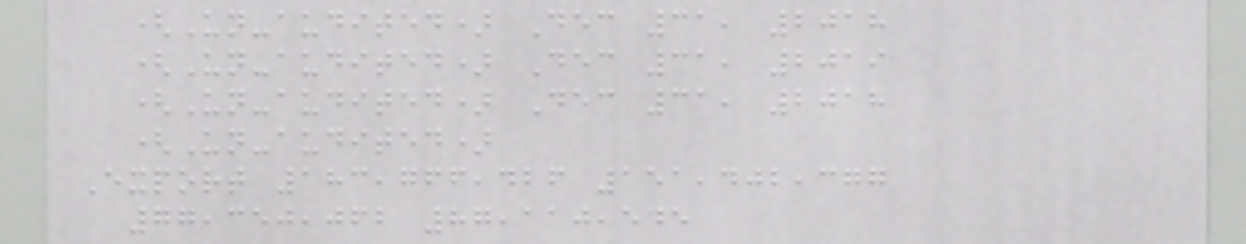(Un-audited) Dec 31, 2018
(Un-audited) Dec 31, 2019
(Un-audited) Dec 31, 2018
(Un-audited)
Export 183,766,426 151,402,377
77,350,062 87,110,545
